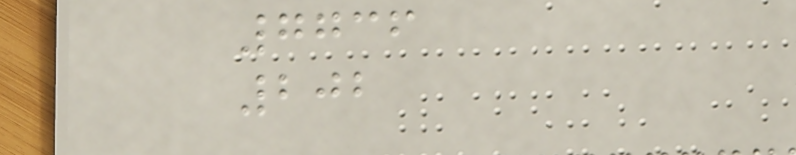7736
202
